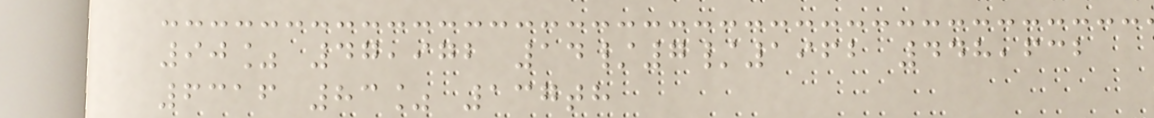90% 47,972 14/7/1962 448,632
6316 83% 137th
